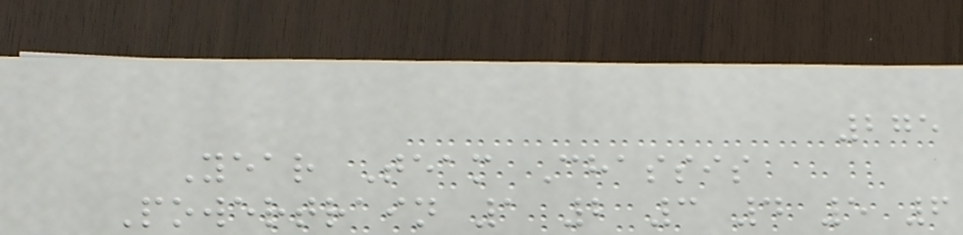275
Year Team Chassis
Powertrain 1 2 3 4 5 6
